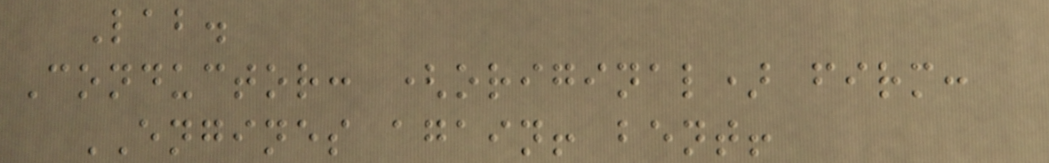Lab.
Conductor: (original) firm:
ENGINES again! bent!
